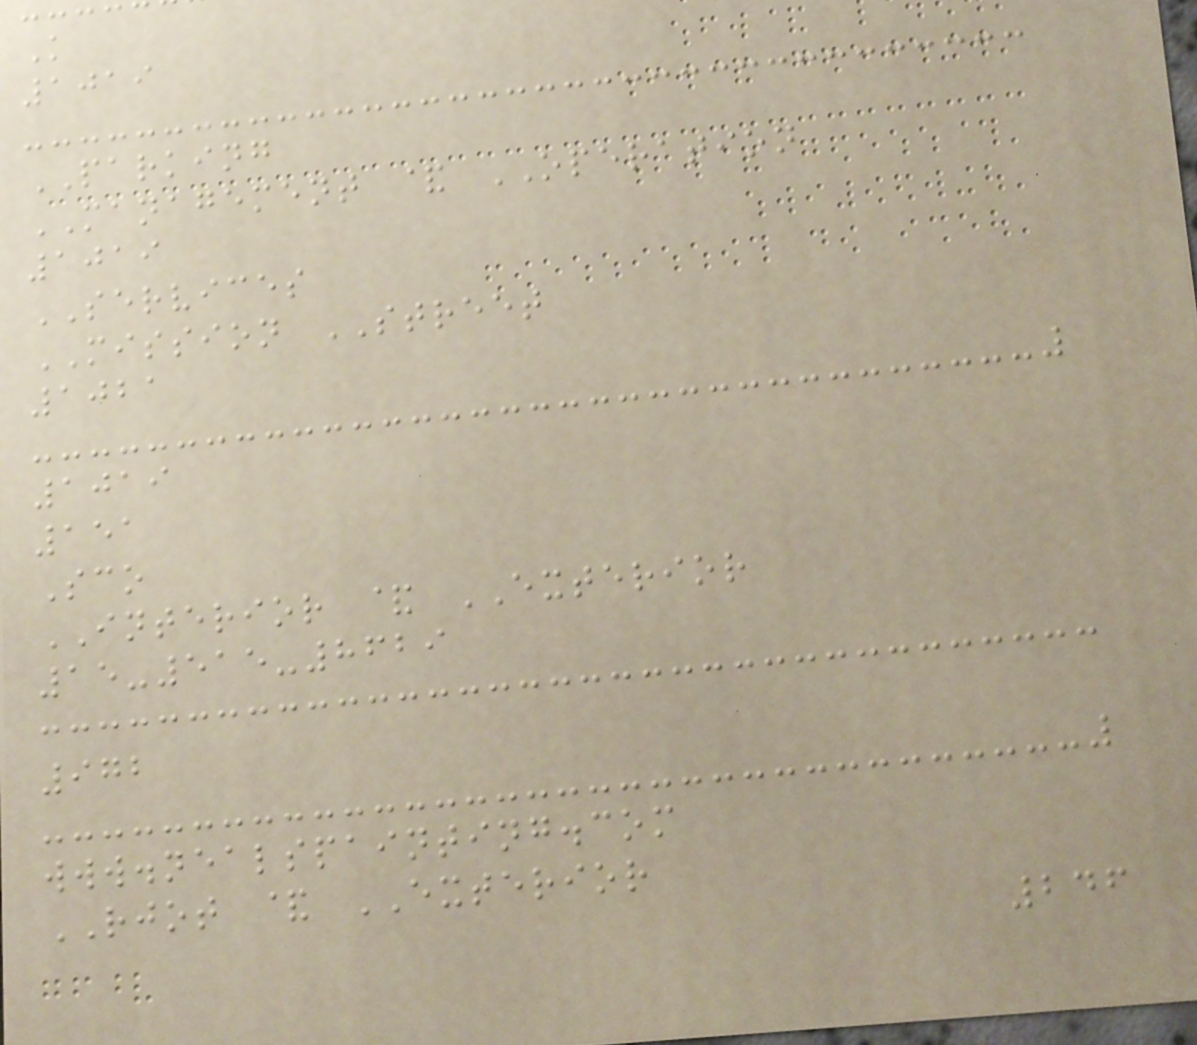K
1019
PARKING
MANAGEMENT & OPERATION
1019
SERVICES
MISSION STREET
1021
1019
151
Sco
INTERIOR & EXTERIOR
15-515-8629
972
www.nealspainting.com
RJOT & EXTERIOR
246
